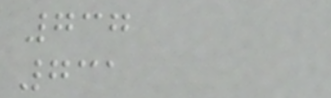737
731
